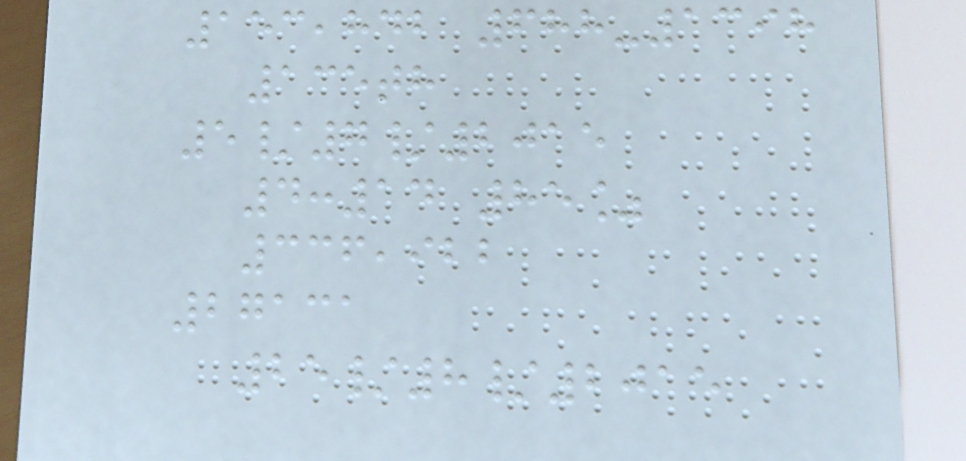153,842 688-1398
135th
5/7/2015
4:14 85%
336,922
27131
25/8/2015
